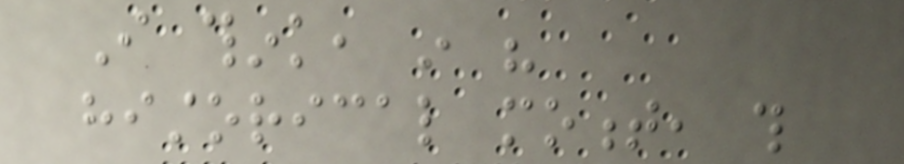I think, in his
historical moment, this
